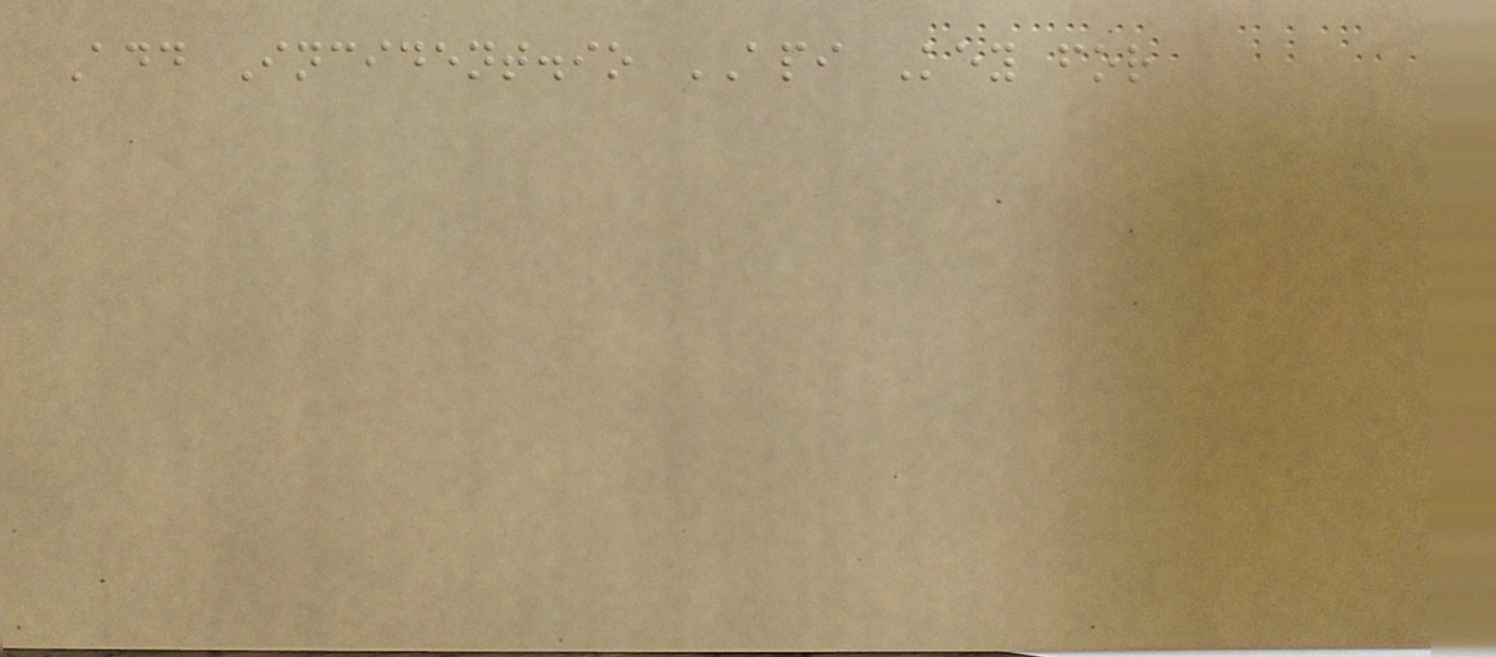Add Incident.io API Key for
